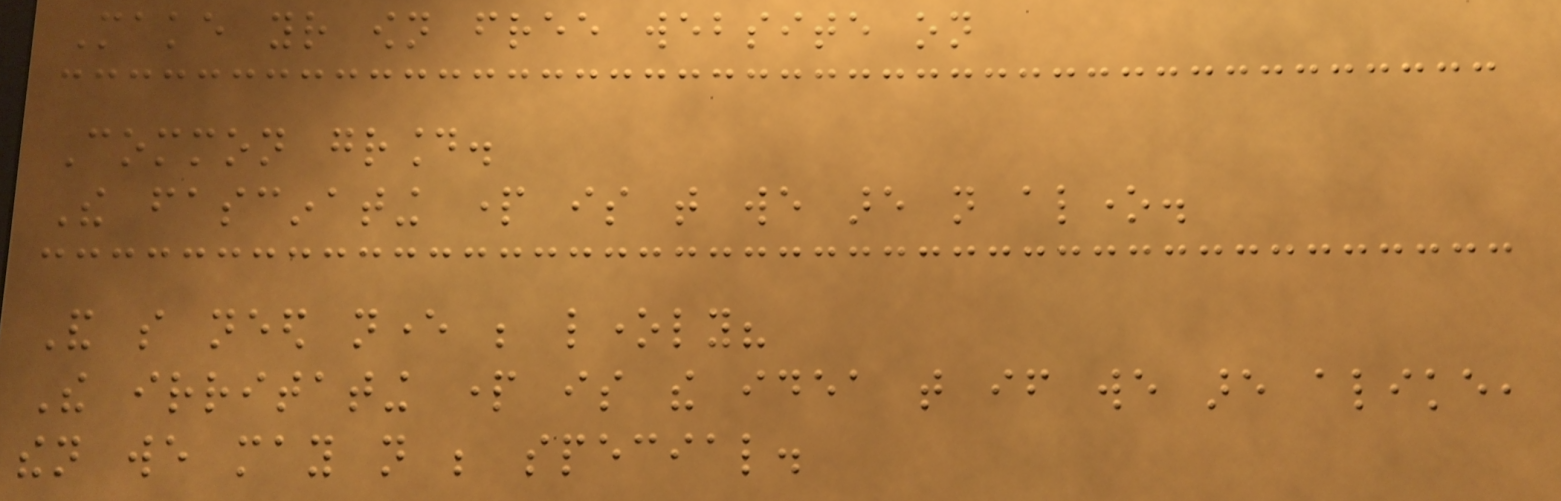Make your own free website on
Common ground.
The fascinating part is that we are not alone.
And so need never be lonely?
The irritating part is the idea that if we are alike,
then we may not be special.
